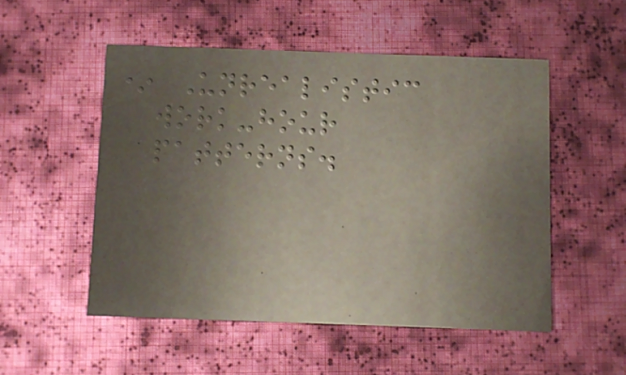* Unrealistic
work-hour
patterns.
